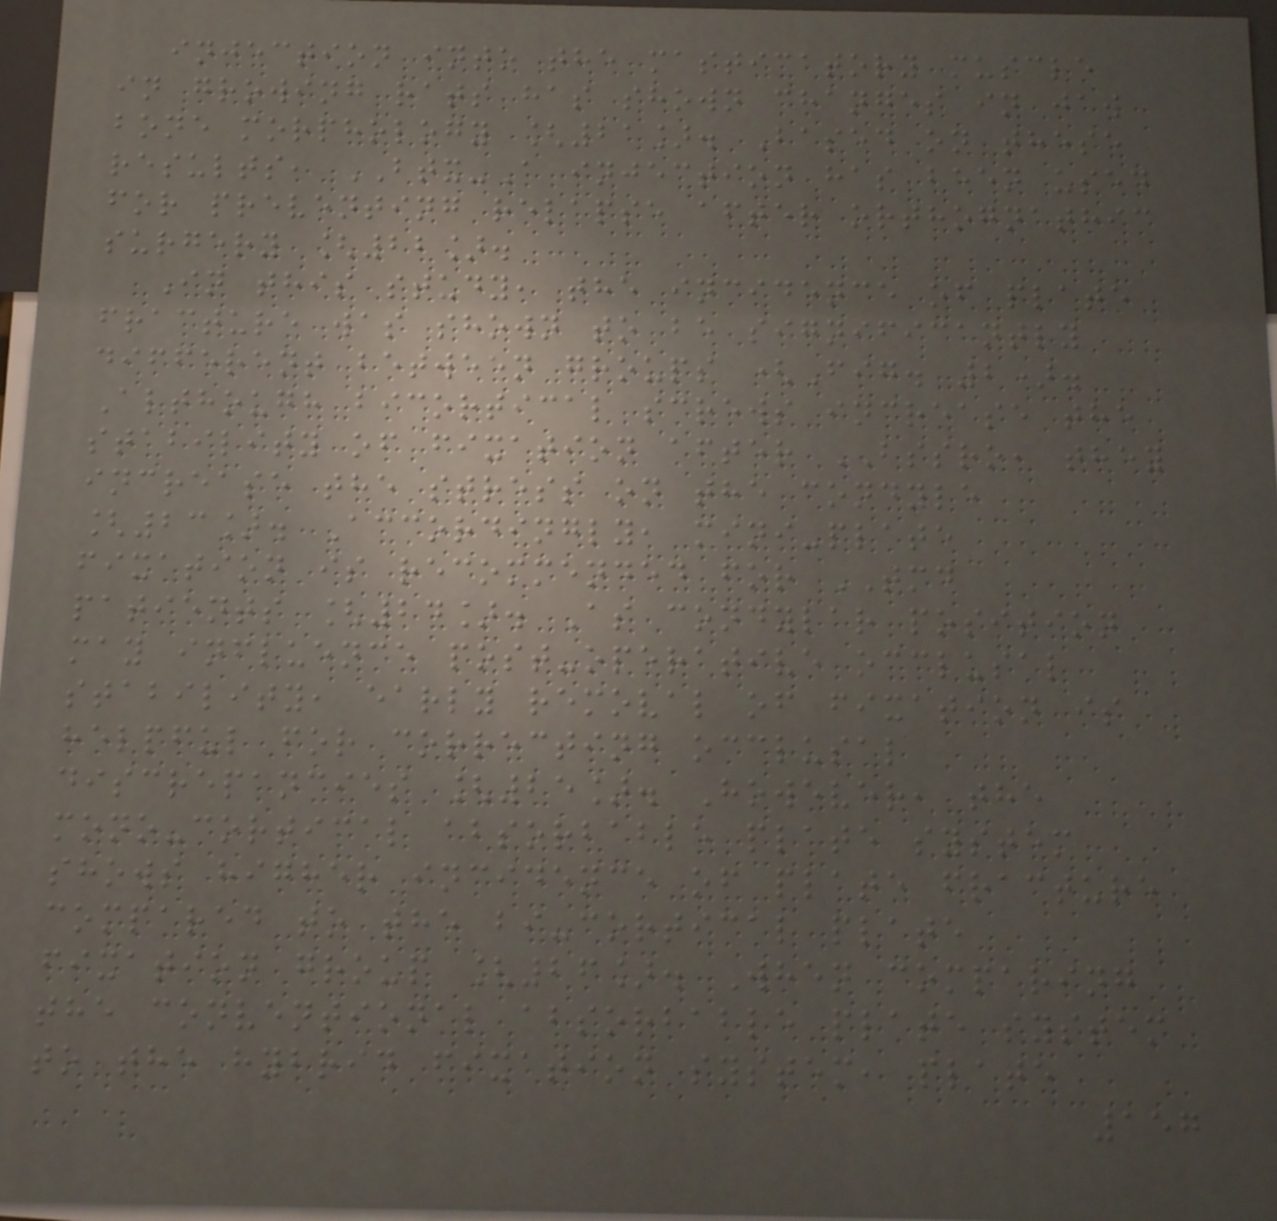injection into the masticatory muscle
in growing rats has shown changes in jaw
bone morphology [21]. Based on these
results, BTX-A injection has been used
for preventing relapse after orthognathic
surgery [22].
In this study, the incidence of plate
fracture was shown to be significantly
different between groups (Fig. 2).
Although bicortical screws increase the
stability of fixation after BSSRO, they
increase the stress on the condyle
[23]. Accordingly, mini-plate
fixation is recommended for TMD
patients [24]. As condylar position
may influence post-operative occlusal
stability, early removal of fixation is
helpful for correcting occlusal
discrepancies [25]. However, the
mono-cortical absorbable plate system
shows higher incidence of plate fracture
compared to the bi-cortical plate
fixation group [26]. When comparing
the conventional absorbable plate system
to the hybrid fixation system, plate
157
